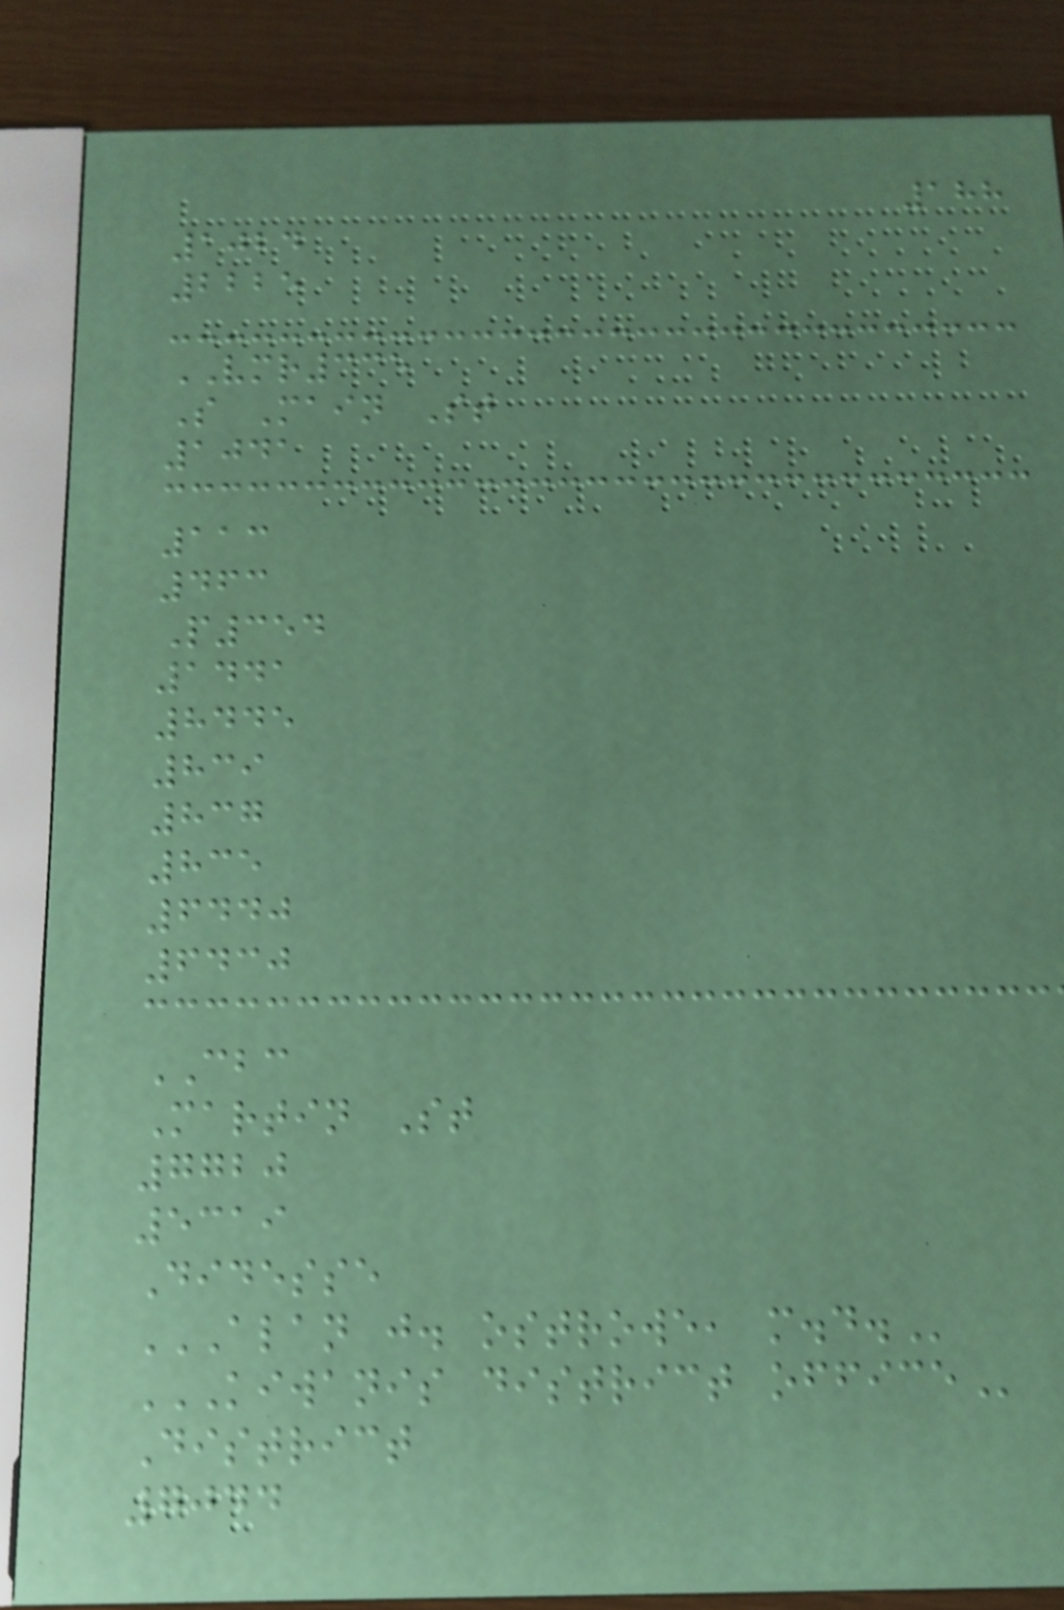188
1024
2225
VMR335
S Main St
1041
113
463
P354
1441
8445
839
837
835
6440
6430
CBC
Martin St
7720
5319
Didesse
ALAN J. OSTROWE, M.D.
KIWANIS DISTRICT OFFICE
District
7044
